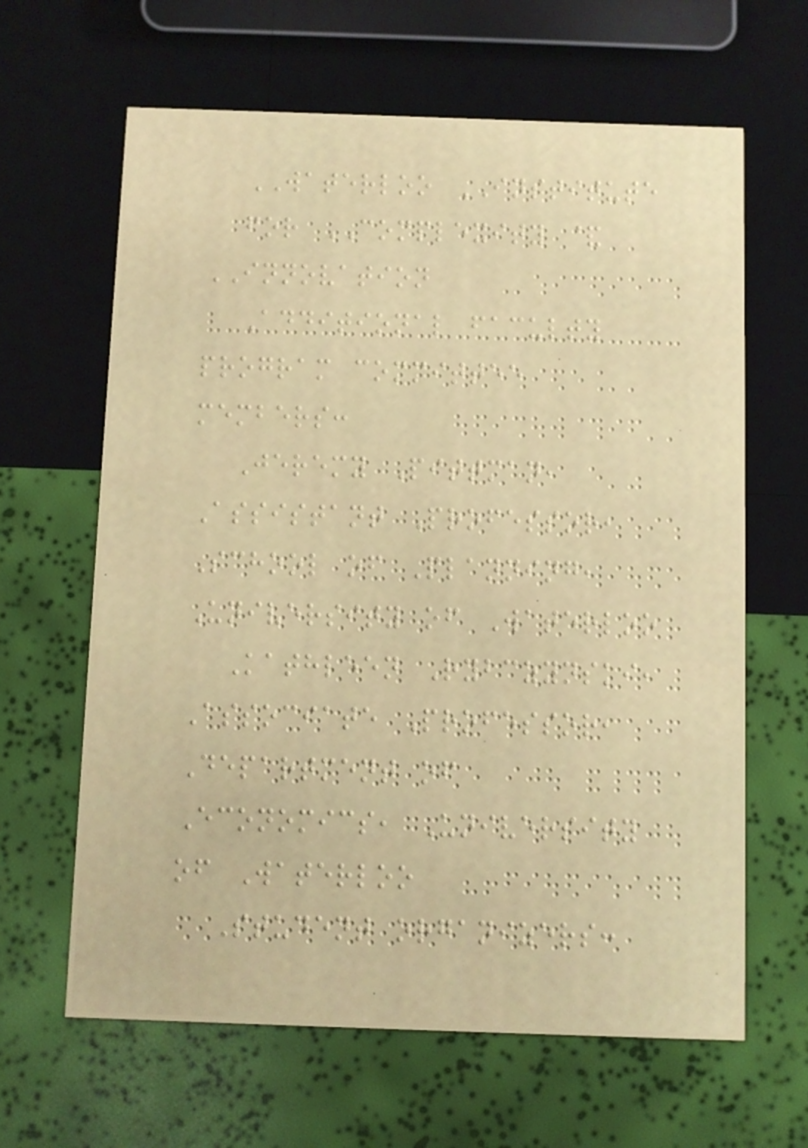WATERLOO INSTITUTE
for COMPLEXITY &
INNOVATION
Additional faculty
program committee
members:
Jeremy Pittman,
Assistant Professor,
School of Planning,
University of Waterloo
Kathleen Rybczynski,
Associate Professor,
Department of
Economics, University
of Waterloo
Student organizers:
